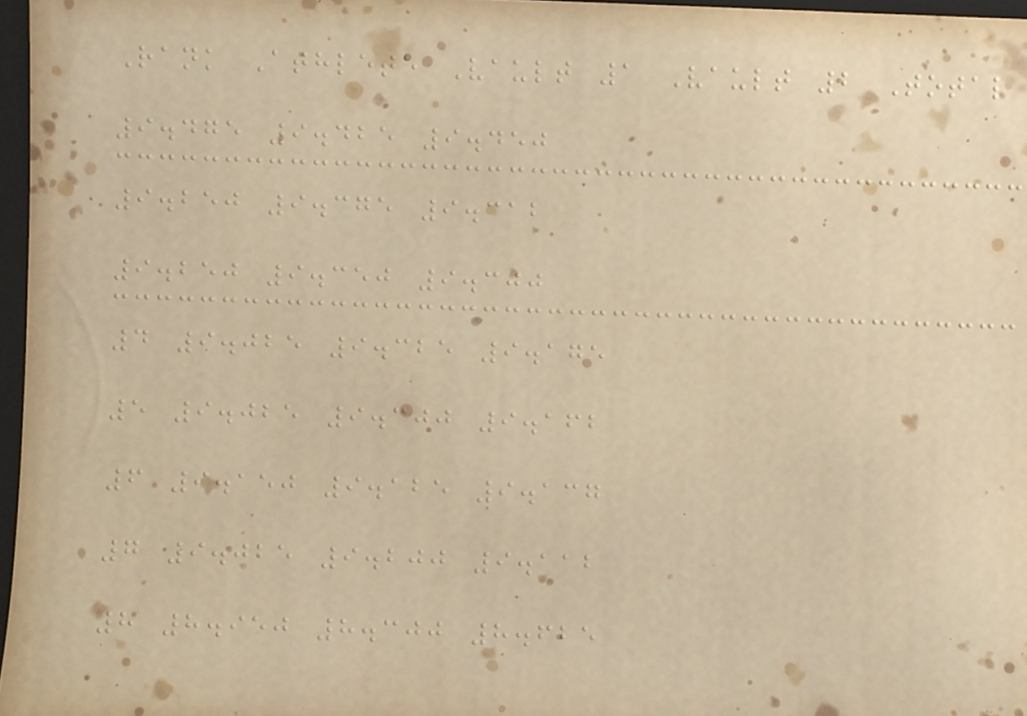Rank Athlete Vault 1 Vault 2 Total
9.475 9.425 9.450
9.250 9.375 9.312
9.250 9.350 9.300
4 9.025 9.325 9.175
5 9.025 9.300 9.162
6 9.150 9.125 9.137
7 9.025 9.200 9.112
8 8.950 8.300 8.625
